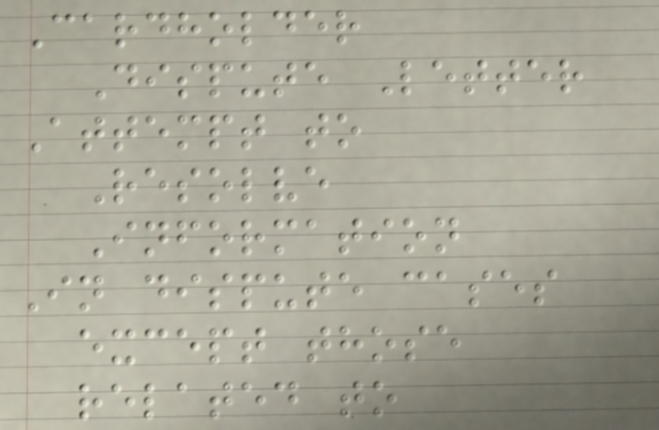Cardholder
Dispute Letter
Attempt to
Resolve
Information
In dispute cases
except those
related to
